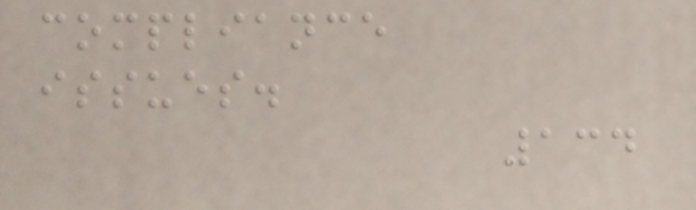compliance
issues.
134
